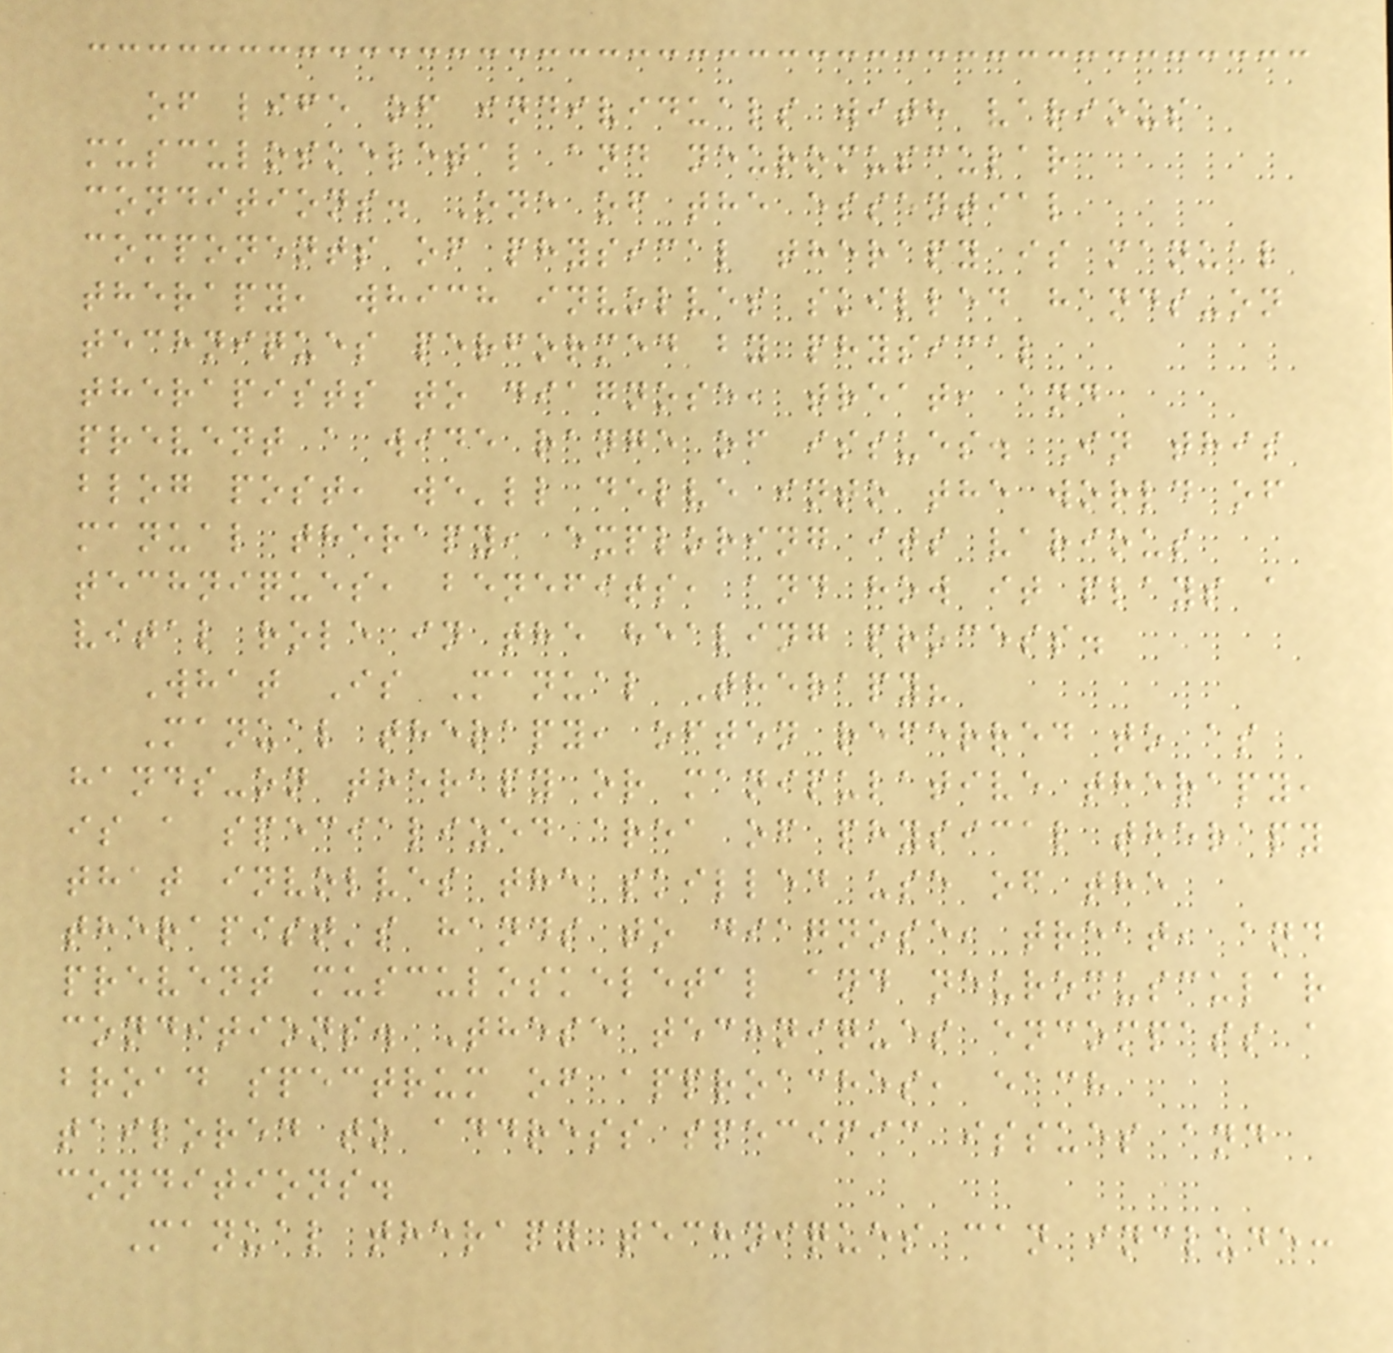of life of individuals with various
musculoskeletal and neuromuscular
conditions. One of the essential
components of physical therapy is manual
therapy, which involves skilled hands-on
techniques performed by physical
therapists to diagnose, treat, and
prevent a wide range of issues. In this
blog post, we'll delve into the world of
manual therapy, exploring its various
techniques, benefits, and how it plays a
vital role in the healing process.
What Is Manual Therapy?
Manual therapy, often referred to as
hands-on therapy or manipulative therapy,
is a specialized area of physical therapy
that involves the skilled use of the
therapist's hands to diagnose, treat, and
prevent musculoskeletal and neuromuscular
conditions. These techniques encompass a
broad spectrum of approaches, each
tailored to address specific issues and
conditions.
Manual therapy techniques can include:
